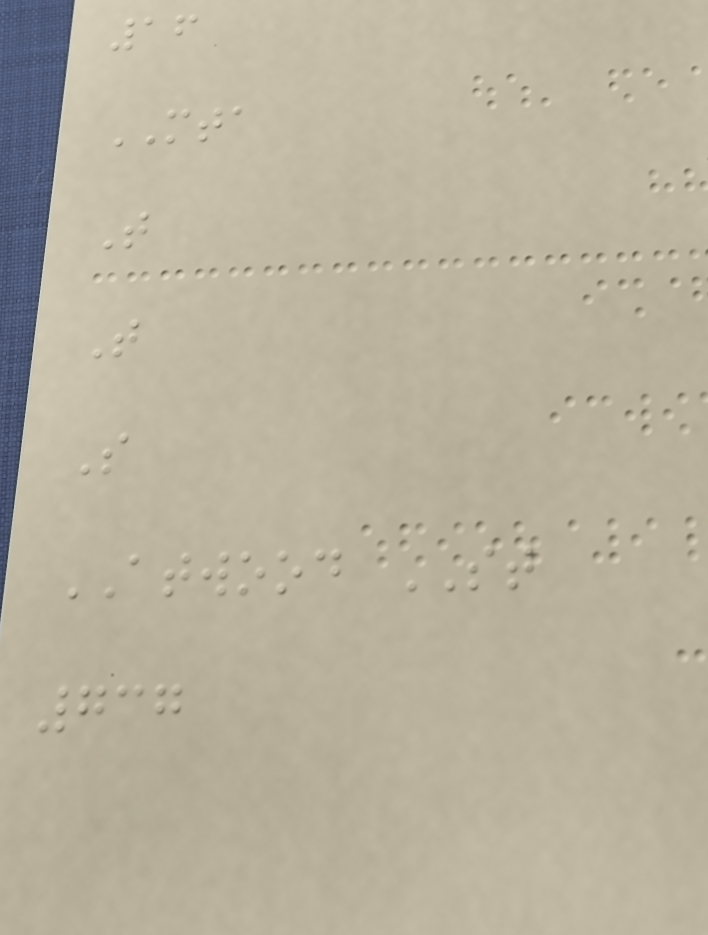16
MTA
T
T
S
ATWOOD ST
737
